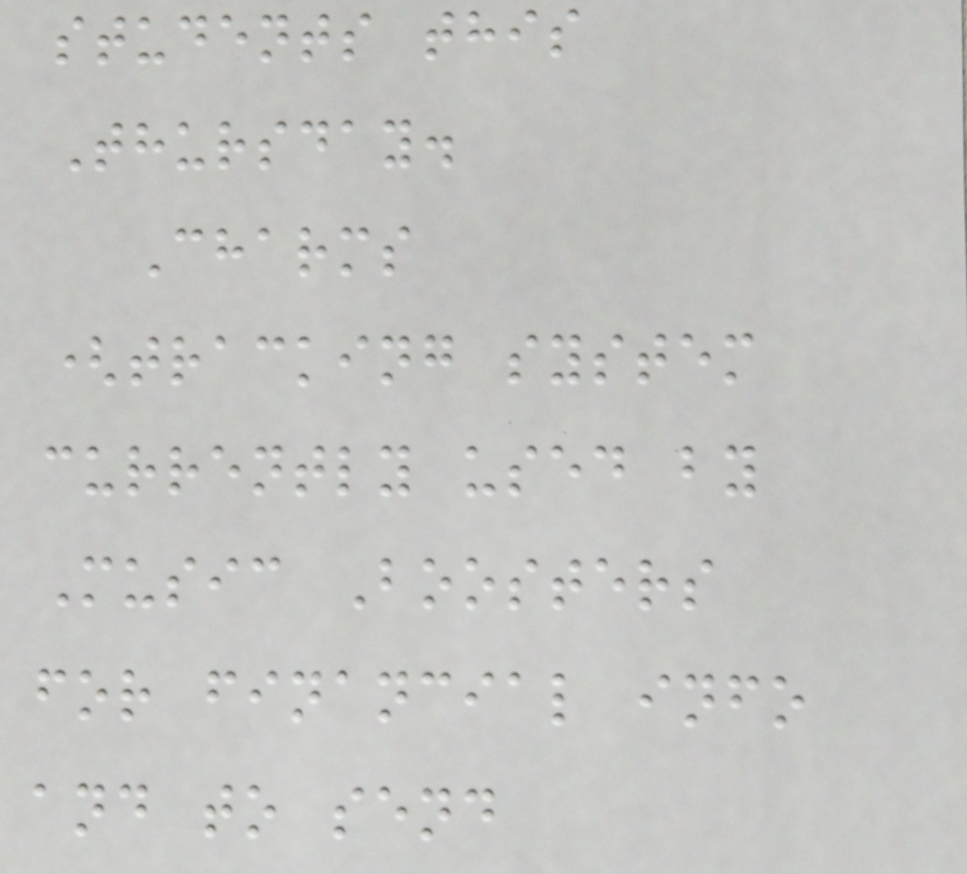students this
Thursday.
Charms
(tracking system
currently used by
Music Boosters
for financial info
and to send
